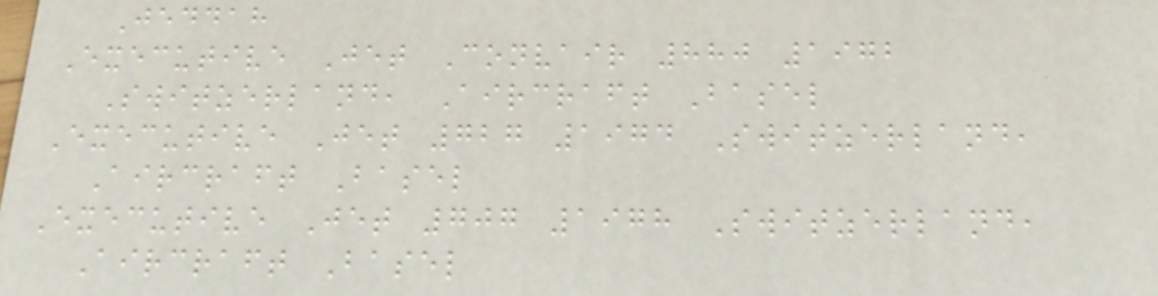Jeddah
Executive Jet Convair 880 1972
Switzerland, Aircraft Basel
Executive Jet 727 1974 Switzerland,
Aircraft Basel
Executive Jet 707 1978 Switzerland,
Aircraft Basel
